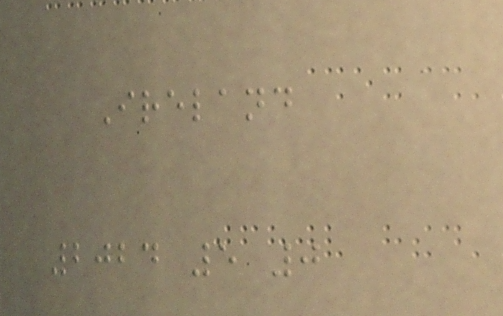Ireland
2024 5 0
